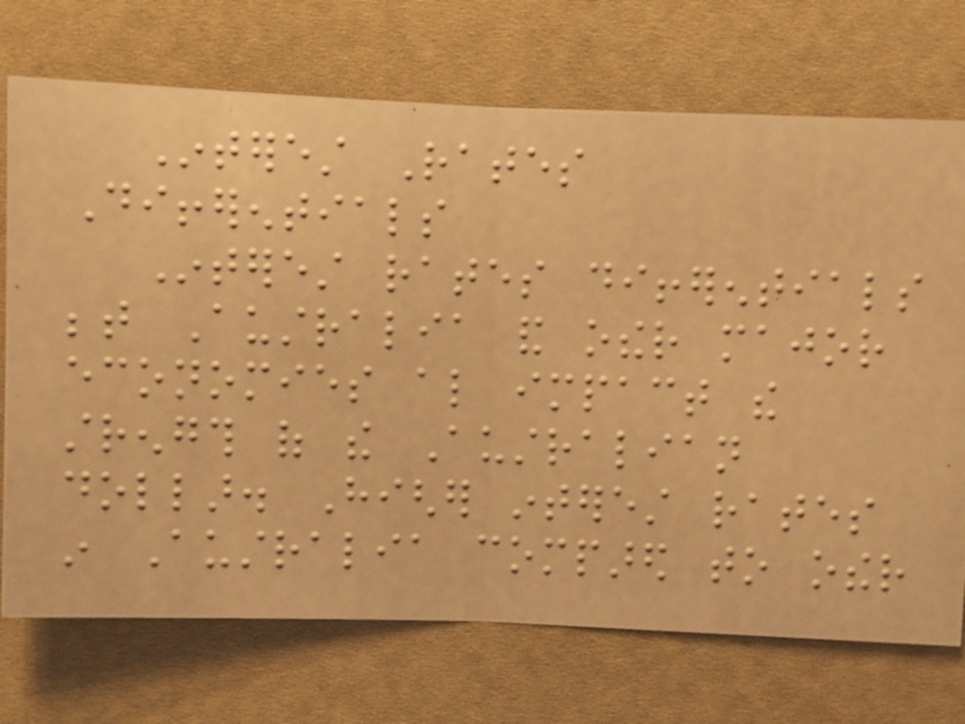Interest Rates
Differentials
Interest rates differentials
between Australia and other major
economies also impact the
strength of the Australian
dollar. Higher interest rates
in Australia compared to other
